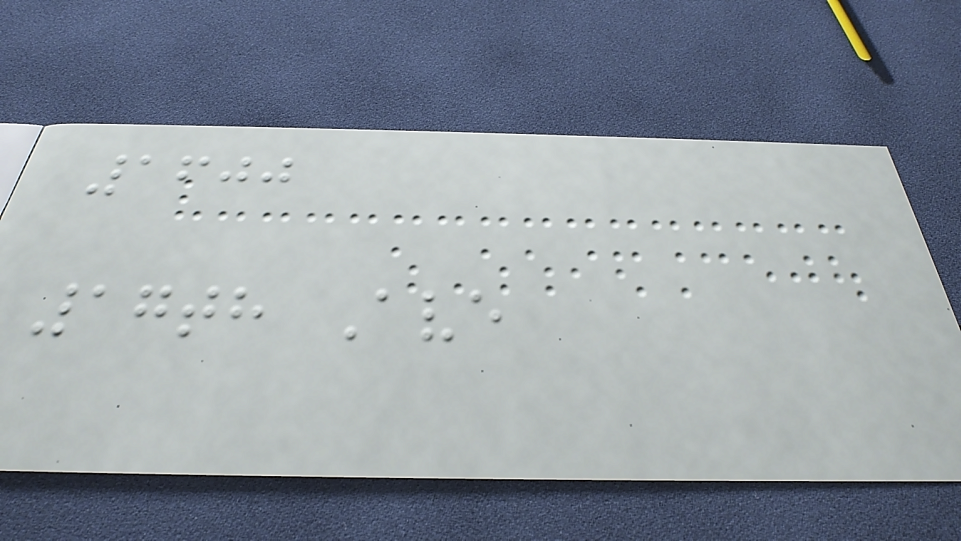1600
17th Ave
